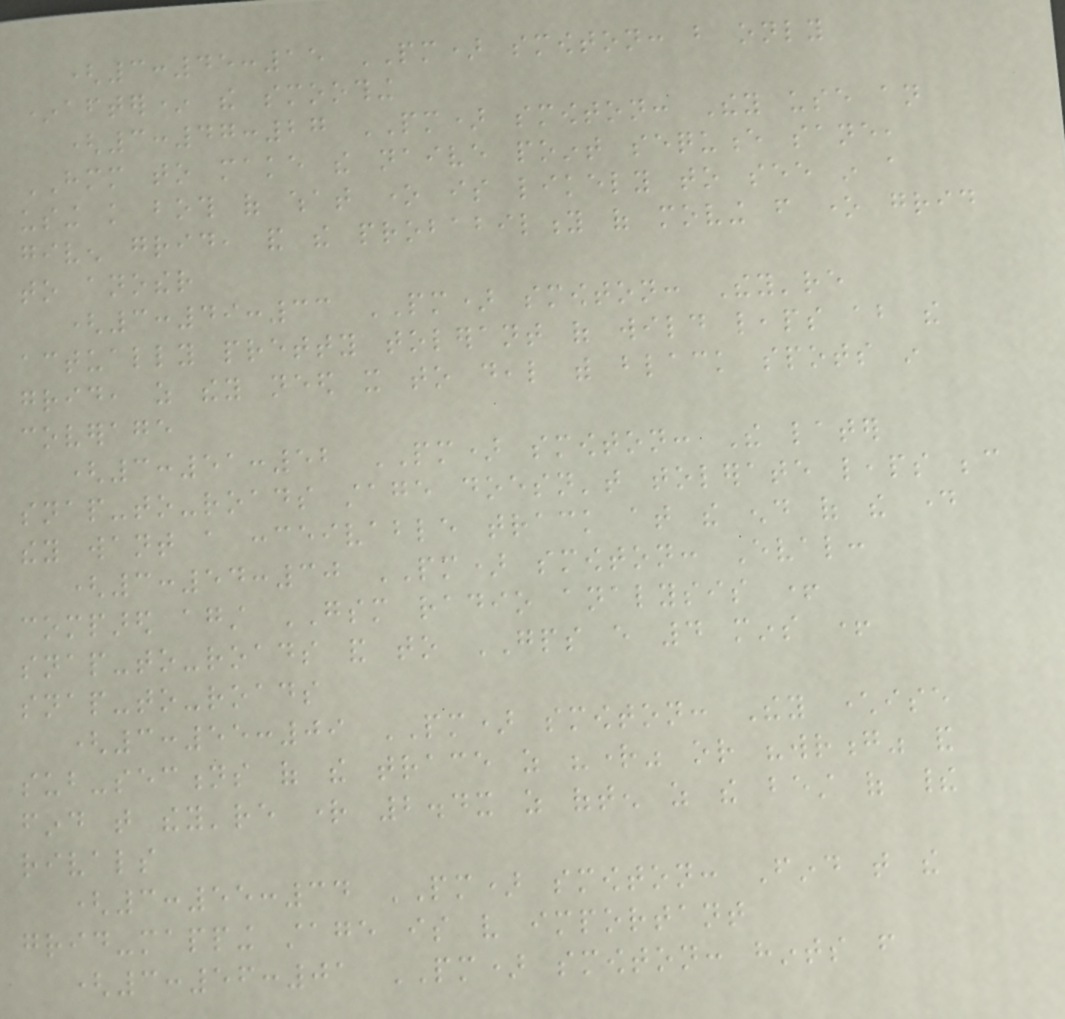(3:45:15 PM) smowton: but only
*after* the smoothing
(3:47:27 PM) smowton: They use an
HMM to make the naive point sequence sane,
using knowledge both of what one is likely to see in a
given grid, and the probability of moving from one grid
to another
(3:49:33 PM) smowton: They're
actually pretty tolerant of wild leaps about the
grid, as they need it to deal with black spots in
coverage
(3:51:52 PM) smowton: The later
snap-to-roads stage doesn't tolerate leaps because
they want a conceivable track at the end of the day
(3:54:30 PM) smowton: Eval:
compared against GSM radio analysis +
snap-to-roads and to GPS every 4 mins +
snap-to-roads
(3:55:09 PM) smowton: They characterise
sub-sections of the trace as "right" or "wrong" and
find that they're right 2.4x as often as the best of their
rivals
(3:55:34 PM) smowton: Find that the
grid-mapping stage is very important
(3:56:01 PM) smowton: hints from
